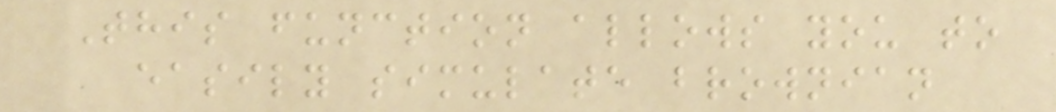This function allows you to
easily simulate brownian
